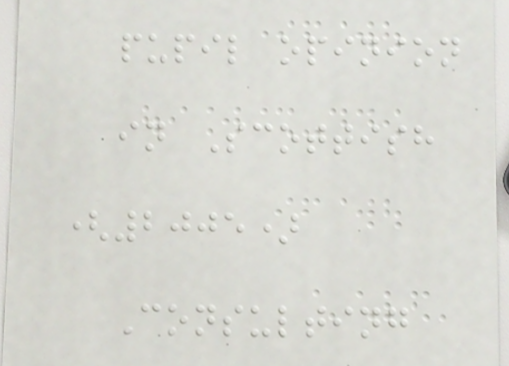pupil opinion
in Scottish
(2005)
Consulting
